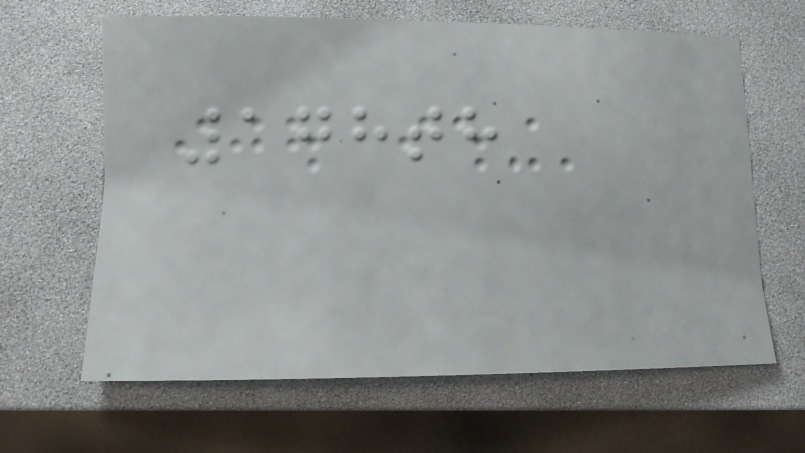178th
